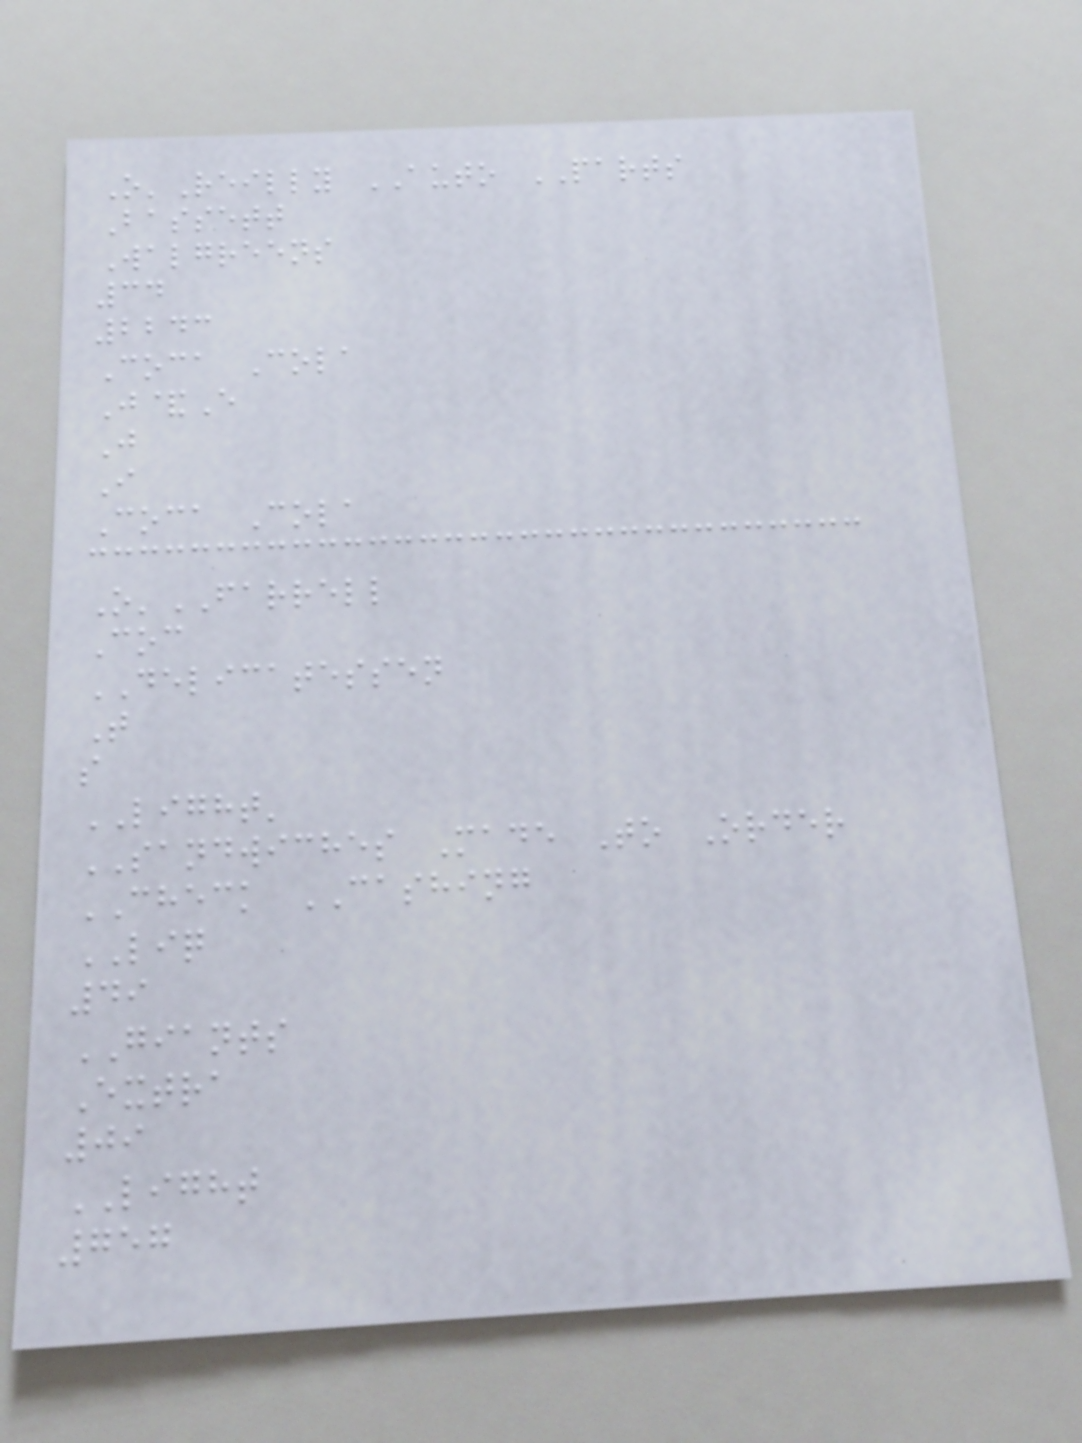O'Reilly AUTO PARTS
Bassett
Walgreens
34
2243
Coca Cola
J&E
J
I
Coca Cola
O'FARRELL
Coc
DELICATESSEN
T
s
LIGHT'
SANDWICHES Made To Order
CHECK CASHING
LIQ
49
GIANTS
Extra
09
LIGHT
757
